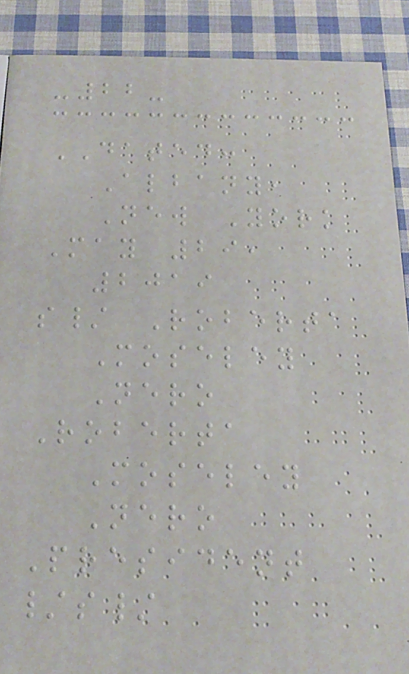-22-
DATED:
Albany,
New York
May 29,
2019
s/ Roberta
Moseley
Nero
Roberta
Moseley
Nero
President
/s/
